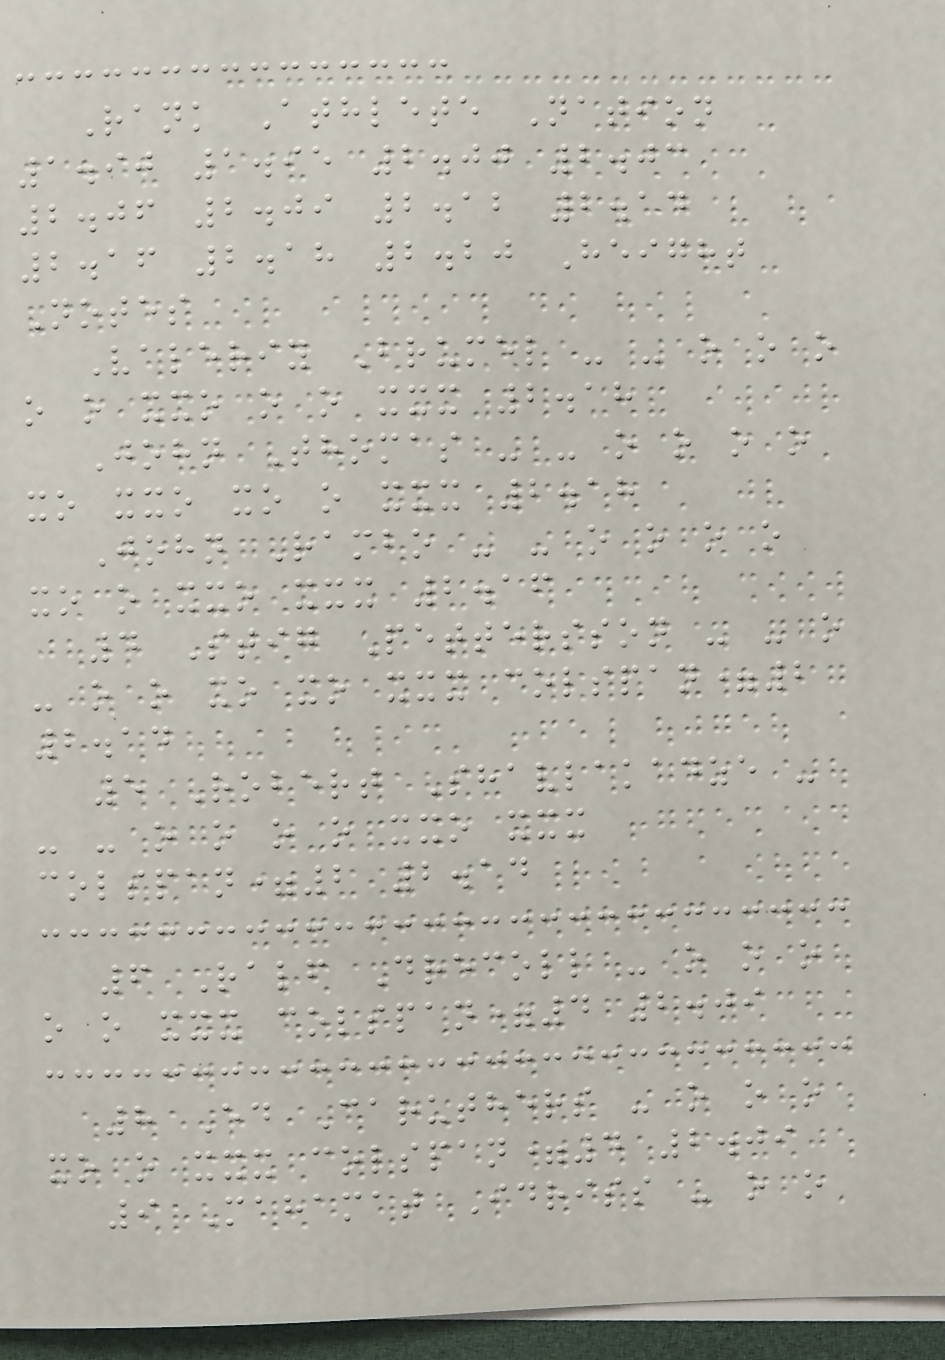Rank Athlete Nation
1.90 1.95 2.00 2.03
2.06 2.09 2.12 2.14
2.16 2.18 2.20 Height
Notes
Valeriy Brumel - - o o o
o o xxo o o xxx 2.18
John Thomas - - o o o o
xo xxo xo o xxx 2.18
John Rambo - - o o o o
xo o xxo xxx 2.16
4 Stig Pettersson - - o
- o o xo xo xxx colspan=2
2.14
5 Robert Shavlakadze -
- - o o o o xxo xxx
colspan=2 2.14
6 Ralf Drecoll - o o o
o o xxx colspan=4 2.09
8 Ed Caruthers - o o o
xo o xxx colspan=4 2.09
9 Mahamat Idriss - o o
